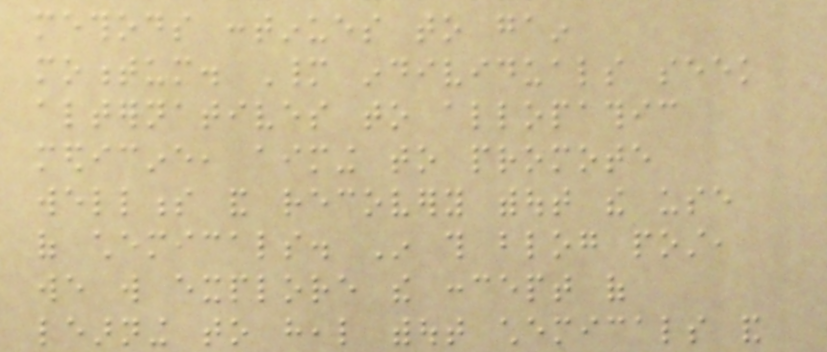methods continues to gain
momentum. Many individuals seek
alternatives to allopathic
medicine, aiming to promote
wellness and recovery without the use
of chemicals. In this blog post,
we will explore the concept of
learning to heal without chemicals and
